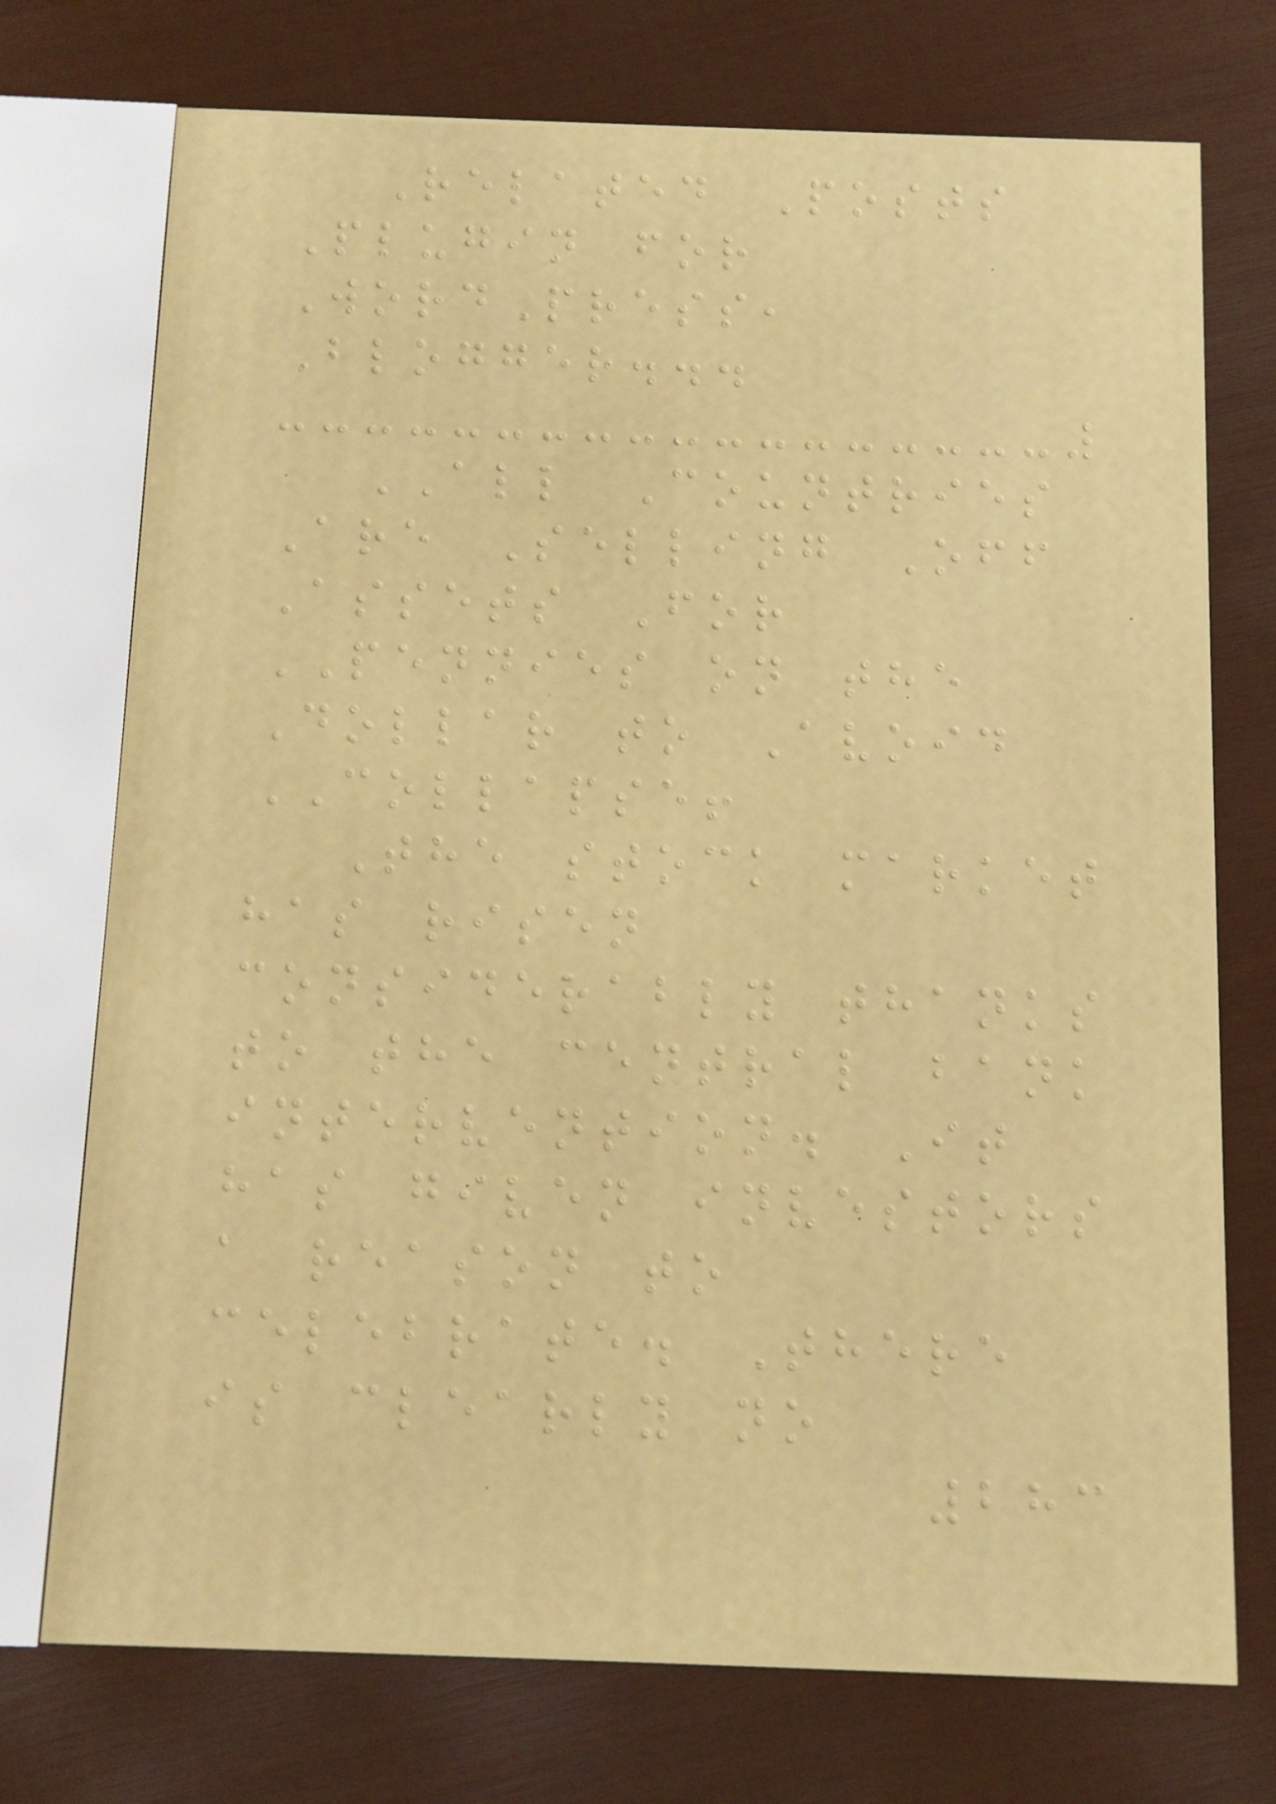Related Posts
Plugin for
WordPress,
Blogger...
ALL Countries
Are Selling Off
Assets For
PENNIES on the
Dollar to Avoid
COLLAPSE!
The stock market
has risen
considerably thanks
to the central bank
intervention. It
has given investors
a reason to
celebrate. There
is clearly no
283
